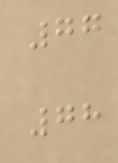77
78
